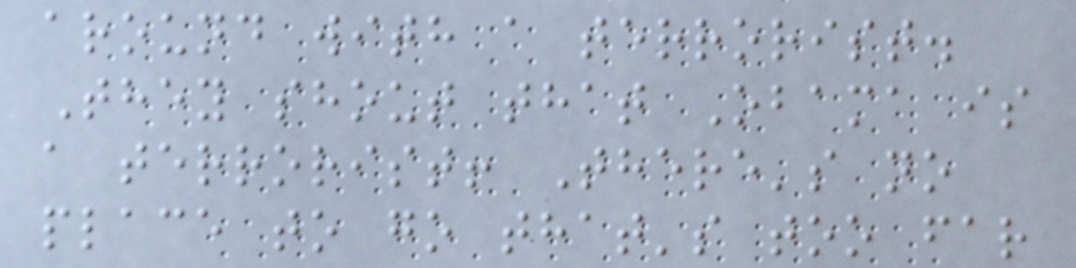around with a terrorist.
They shout that Obama is
a terrorist! There's no
place to go that's too far
